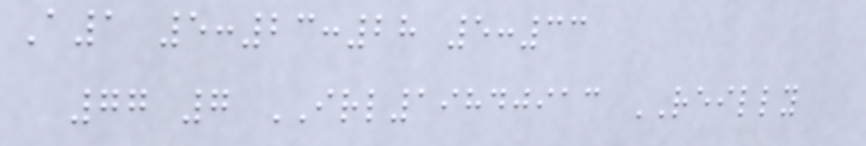A1 5:23:28 5:33
77 7 IRL19840913 REILLY
